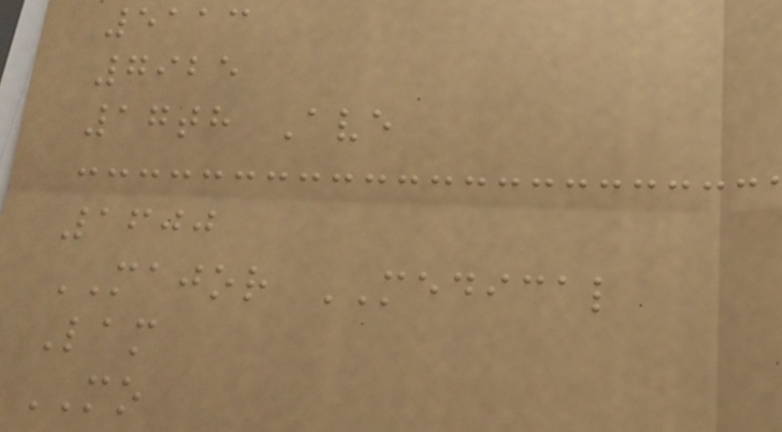5113
7925
17th Ave
1600
MAJOR MEDICAL
Lam
MO
